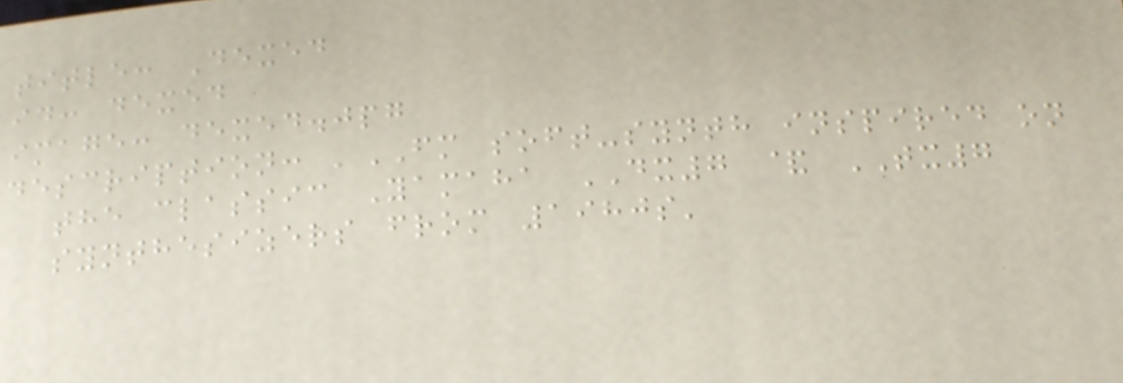title: Dexed
id: dexed
image: dexed.jpg
description: 'FM soft-synth inspired on
the classic Yamaha DX7 & TX7
synthesizers from 1980s'
